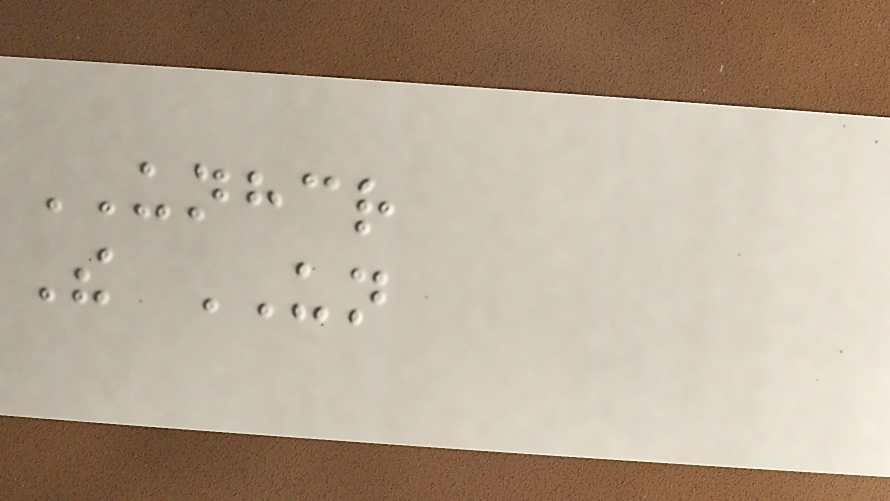UNHCR
The UN
